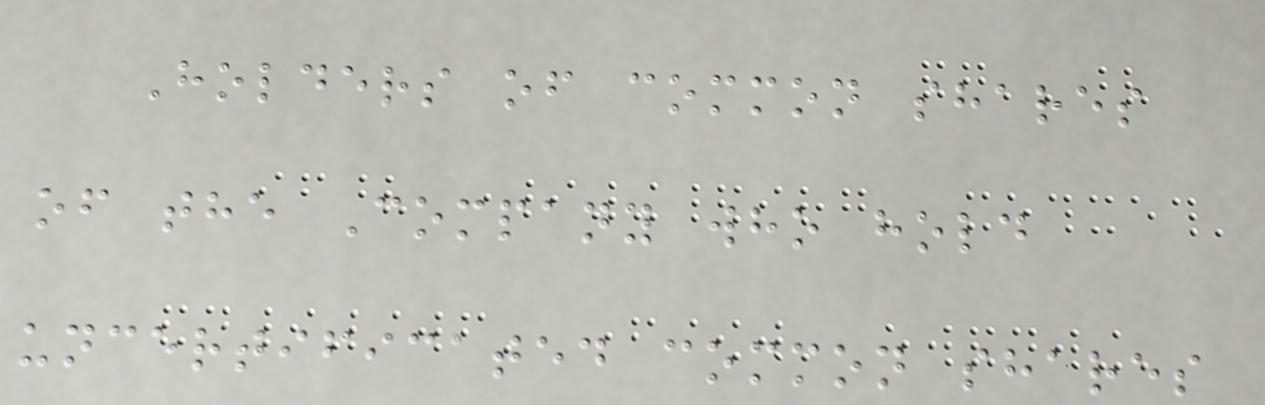Holders of common shares
of the Company who hold
uncertificated common shares
